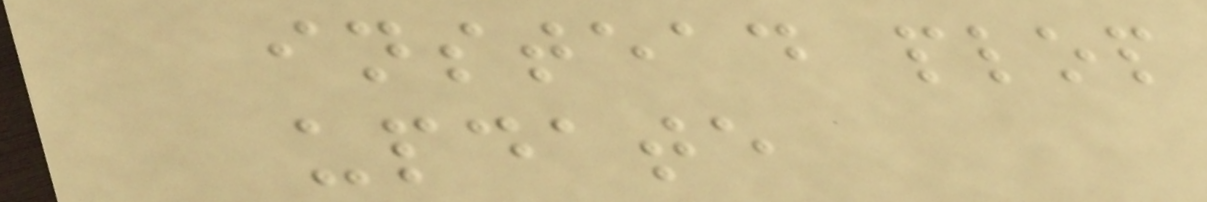instead plop
update
